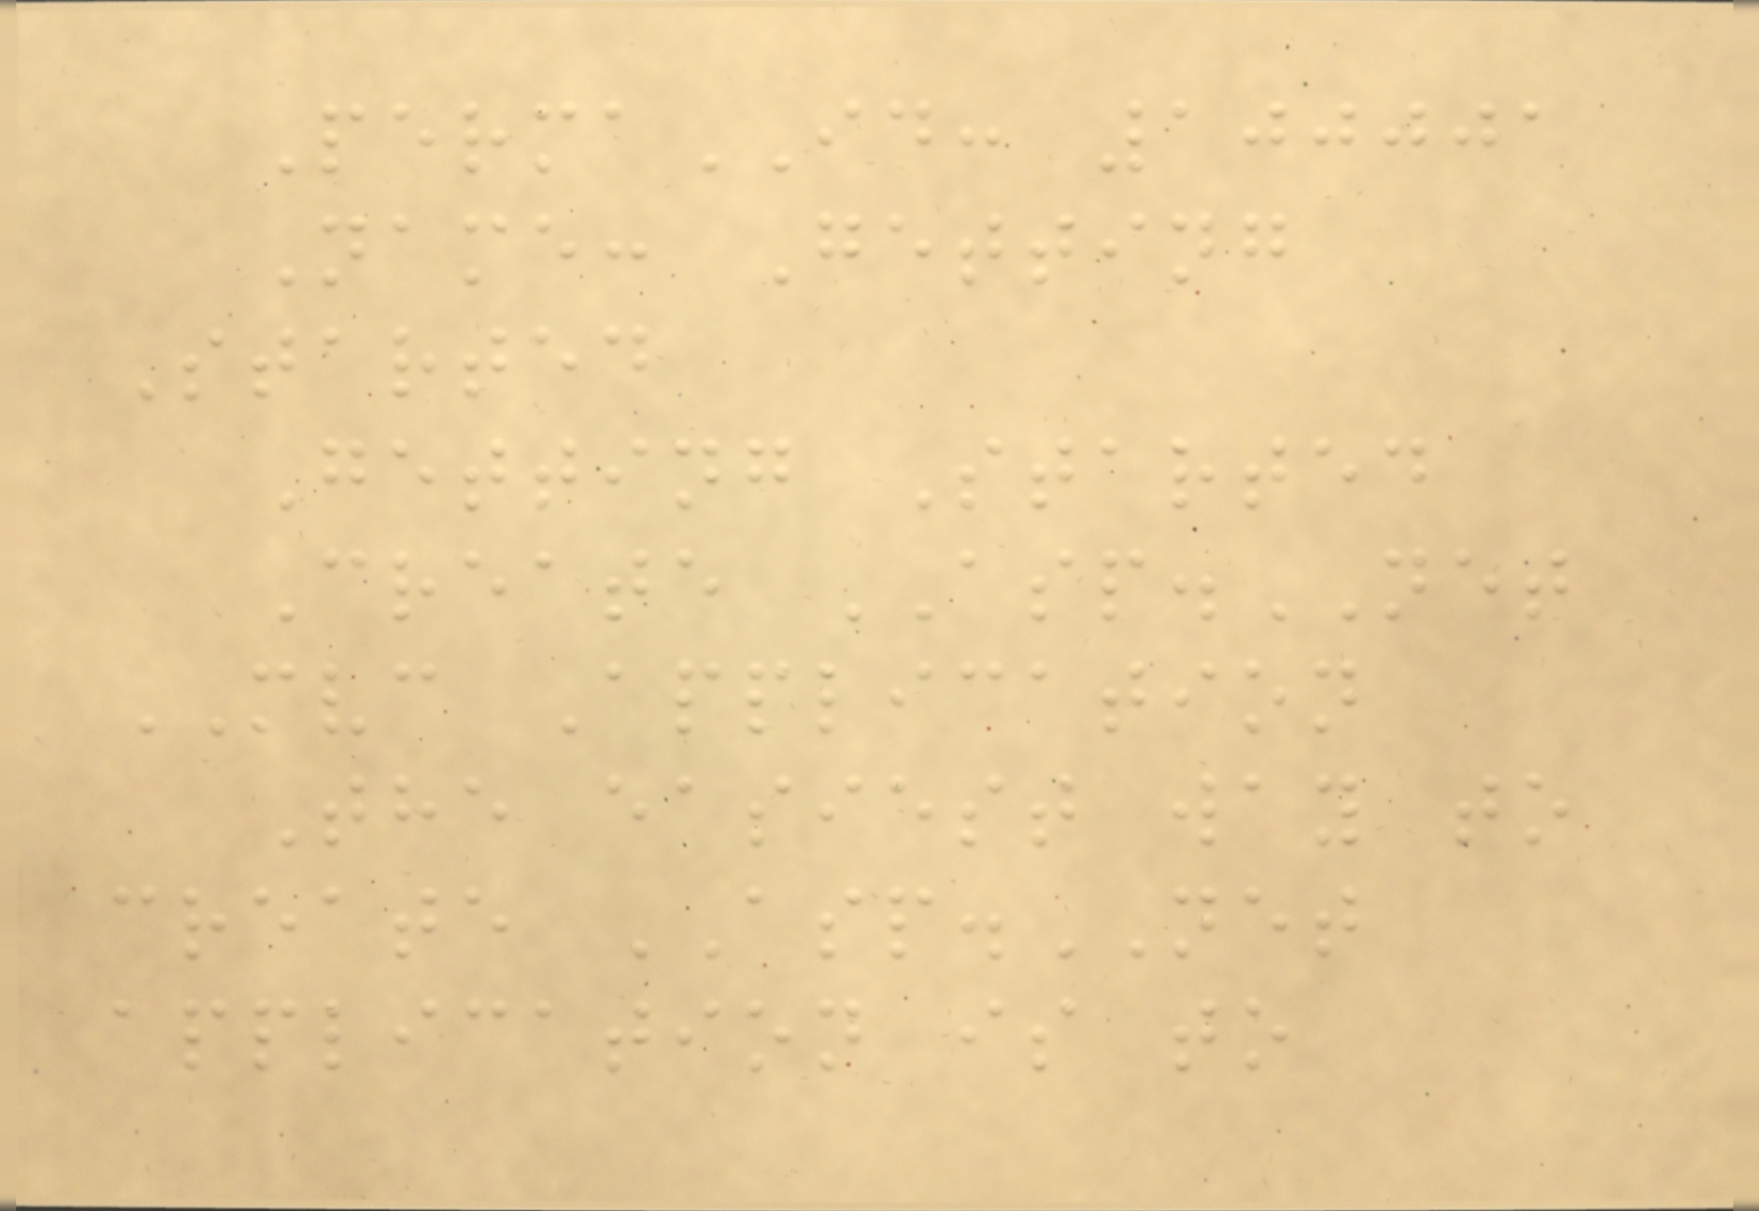PermaID: 100001
Name: Getting
Started
Getting Started
Create ASP.NET
MVC Application
The easiest way to
create ASP.NET
application is to
